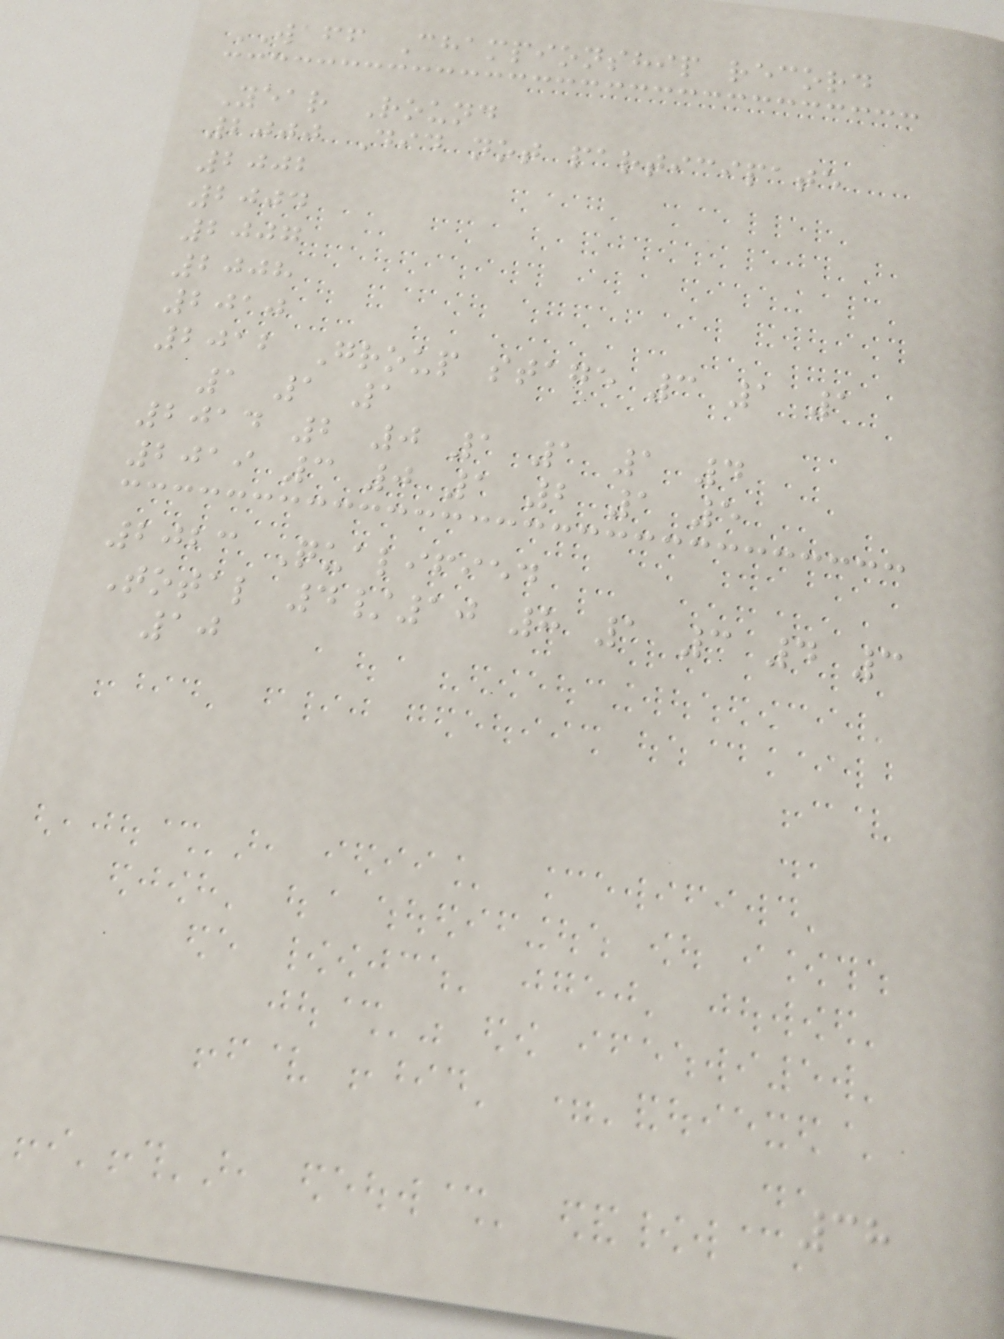WAFF Championship record
Year Round
2000 Did not participate
2002
2004
2007
2008
2010
2012 Group stage 3 1 1
1 1 1
2014 2 0 1 1 1 4
2019 3 0 1 2 1 5
2023 Qualified
Total 4/10 8 1 3 4 3
10
38
